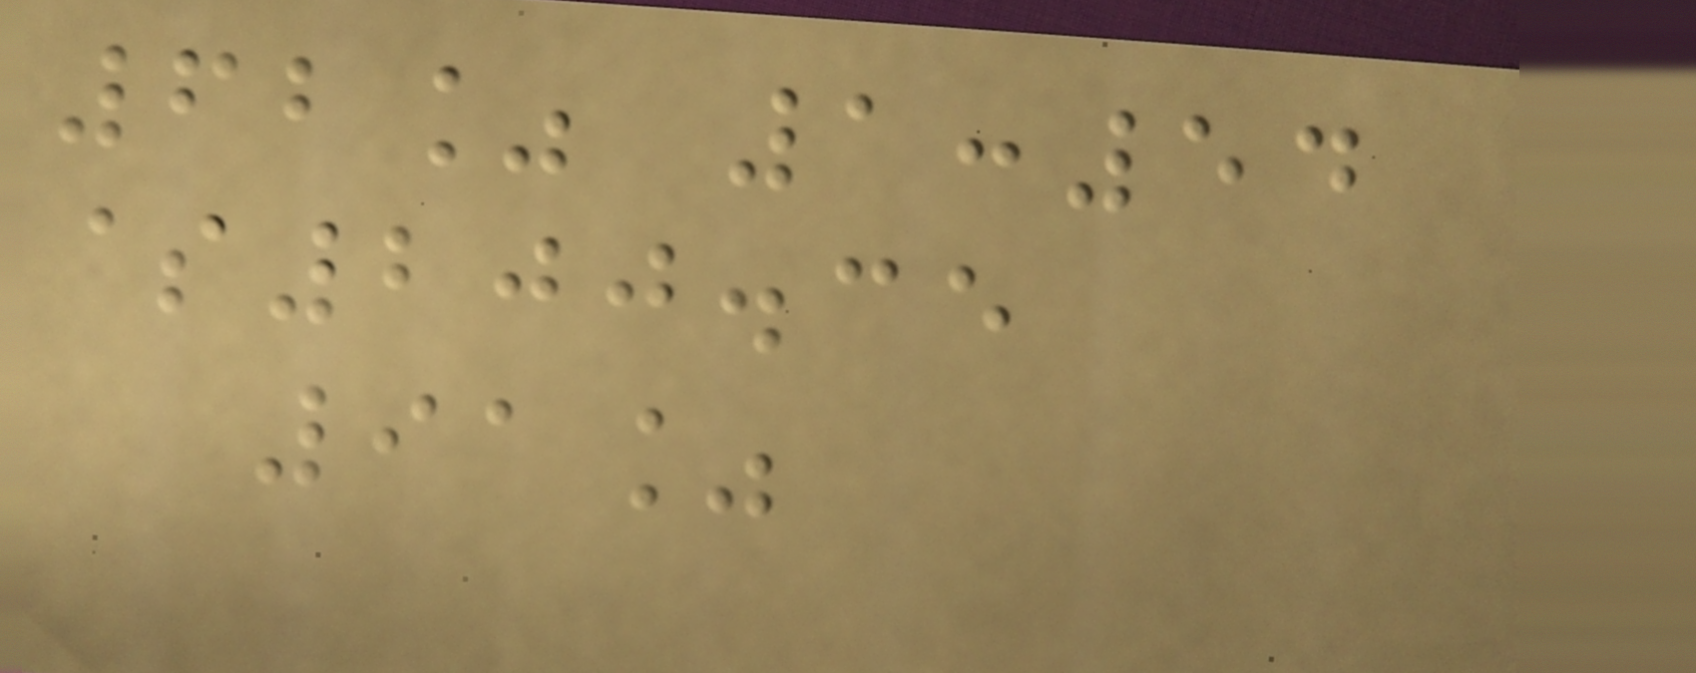62% 1:54
$200.35
91%
